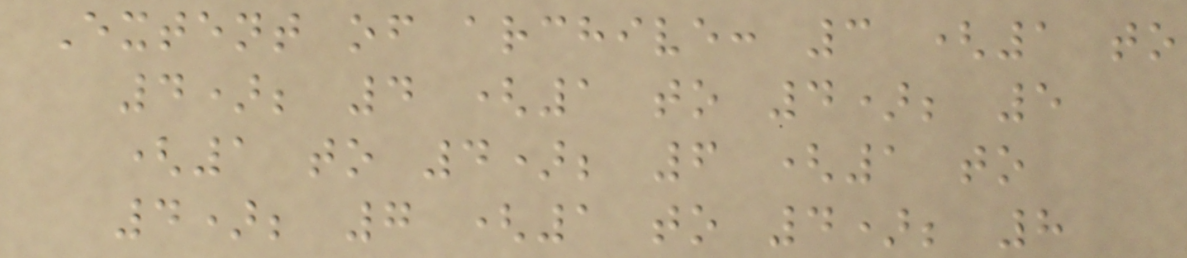Extent of archive: 3 (1 to
4); 4 (1 to 4); 5
(1 to 4); 6 (1 to
4); 7 (1 to 4); 8
